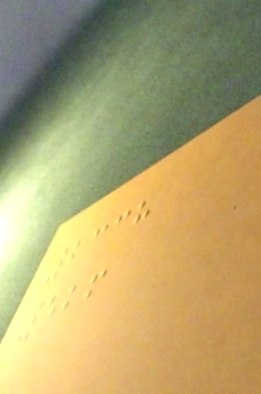2338
526
